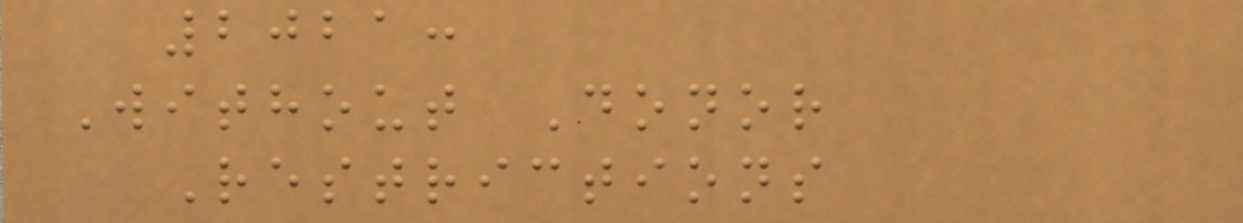2021:
Without Donor
Restrictions
